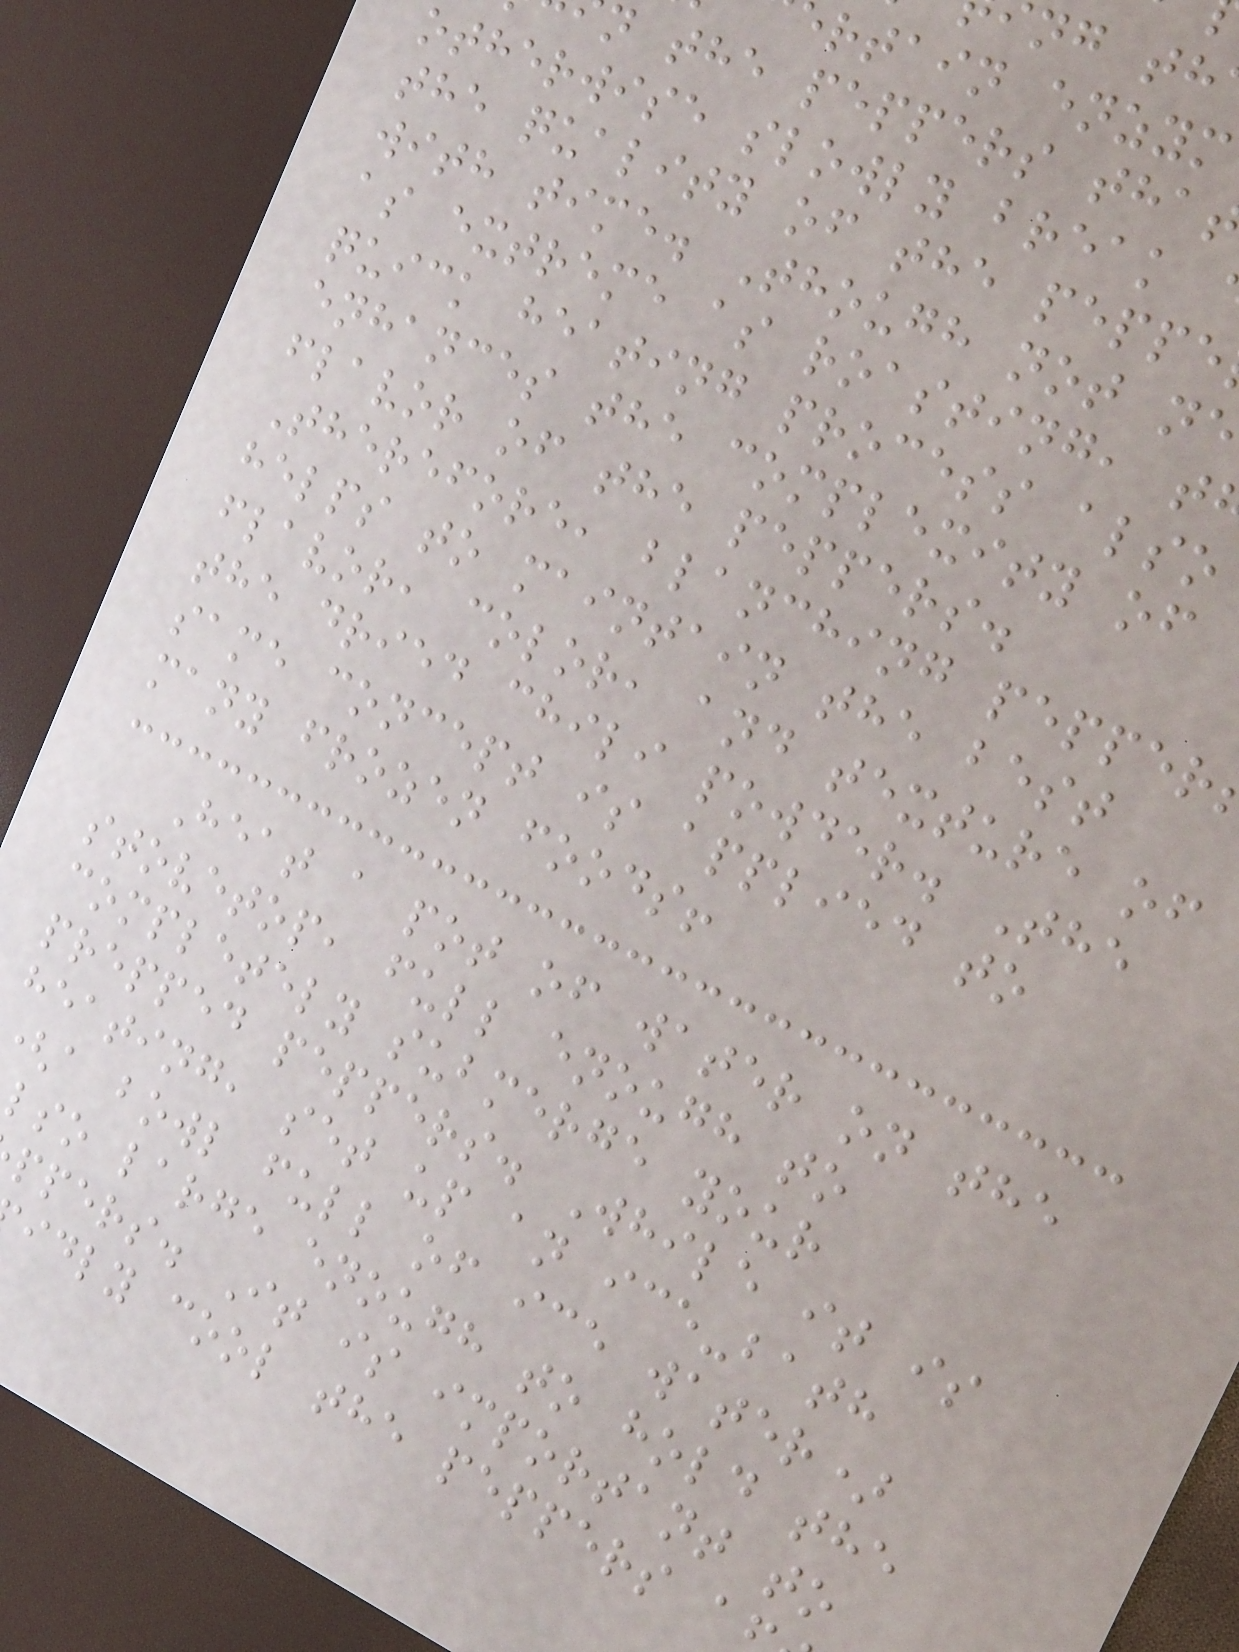rtain enzym
n the peppers tha
otherwise slowly break
the quality of the peppe
with time. Though not n
as extreme as roasting, t
quick heating process also
enhances the complexity of
flavor of the peppers.
Therefore, blanching pepper
helps to maintain the best
flavor, color, and texture of
the dried chili powder. The
same concept is applied to
many frozen foods!
Heat a pot of water on the
stovetop, full enough to
completely submerge your
prepped peppers. While it is
heating, set up an ice-bath
a bowl full of ice water)
lso large enough to hold the
ppers. It is important to
idly cool the peppers a
